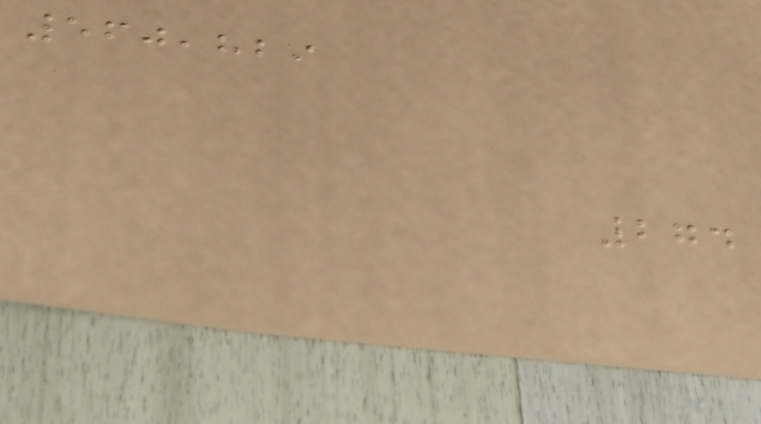560,829
274
